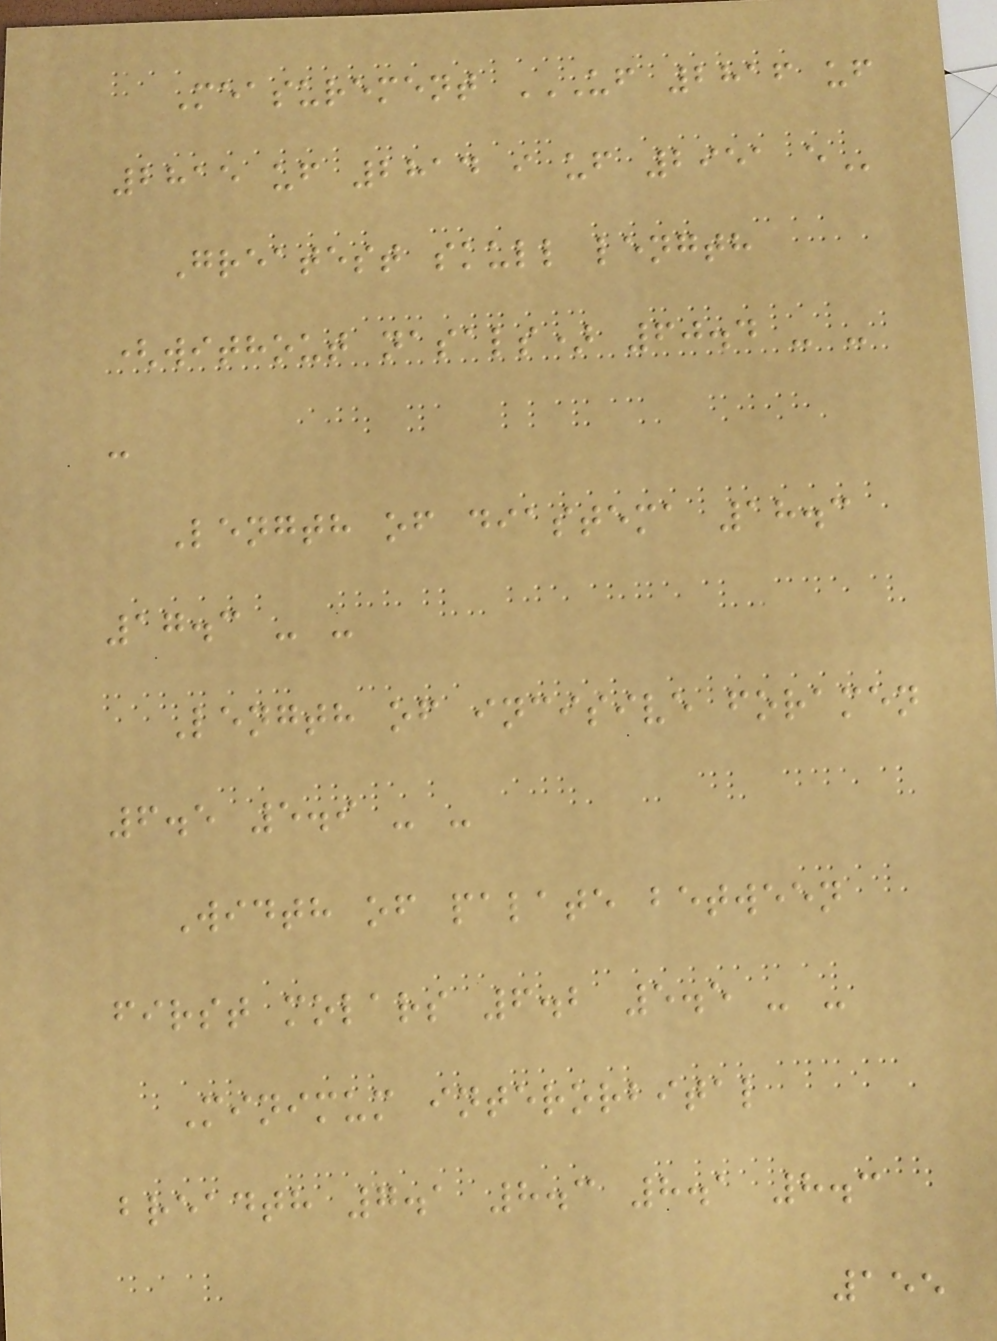Measurement UF 2816 UF
2815 UF 2814 I UF 2951 E
Greatest skull length
(without nasals) 60.4 - -
-
Length of diastema 18.3
17.3 - -
Length of incisive foramen
6.5 5.9 - -
Width of palate between
first molars 6.2 5.5 - -
Minimum interorbital
breadth 7.1 8.3 8.1 8.3
155
